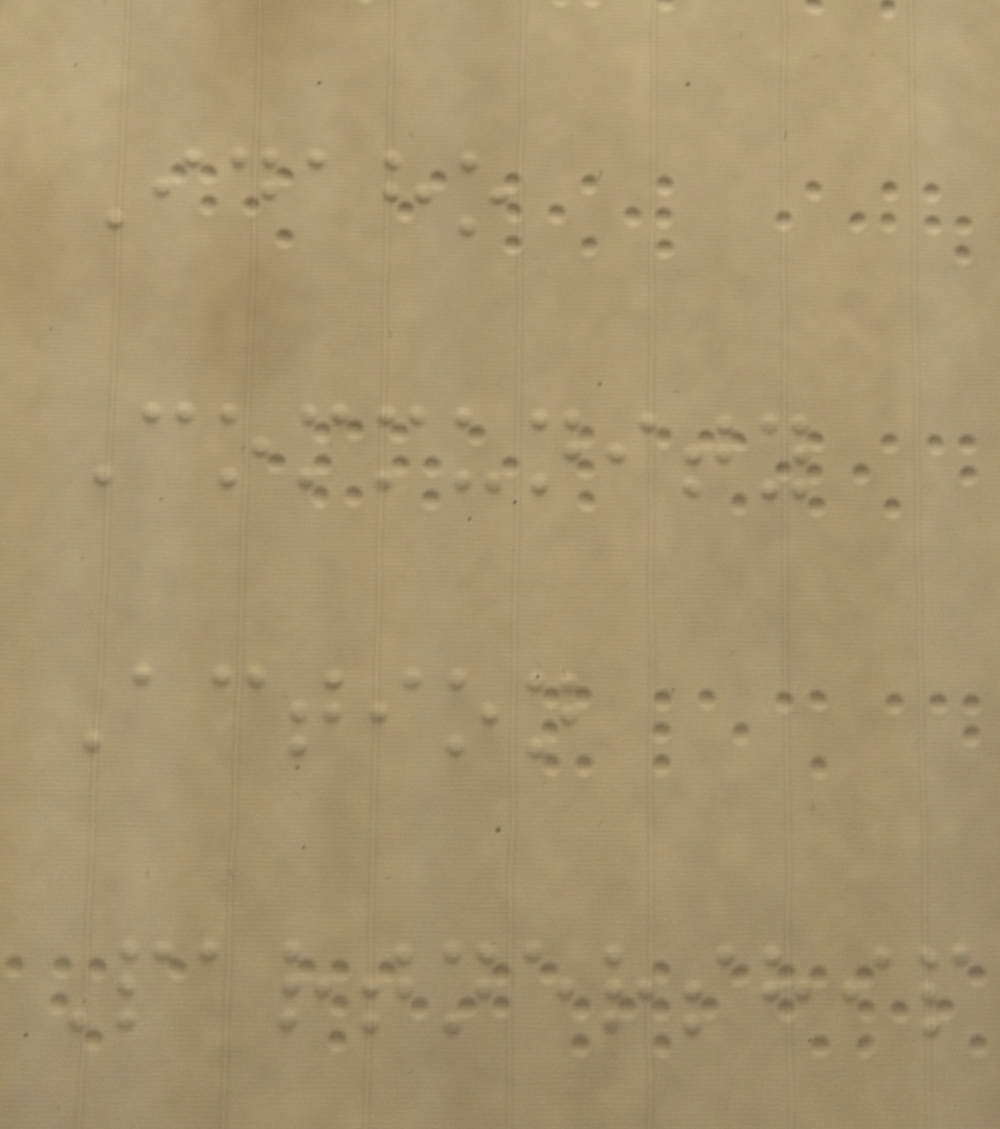Idaho
Community
Action
Partnership
